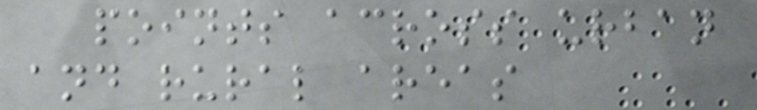points across urban
and rural areas
